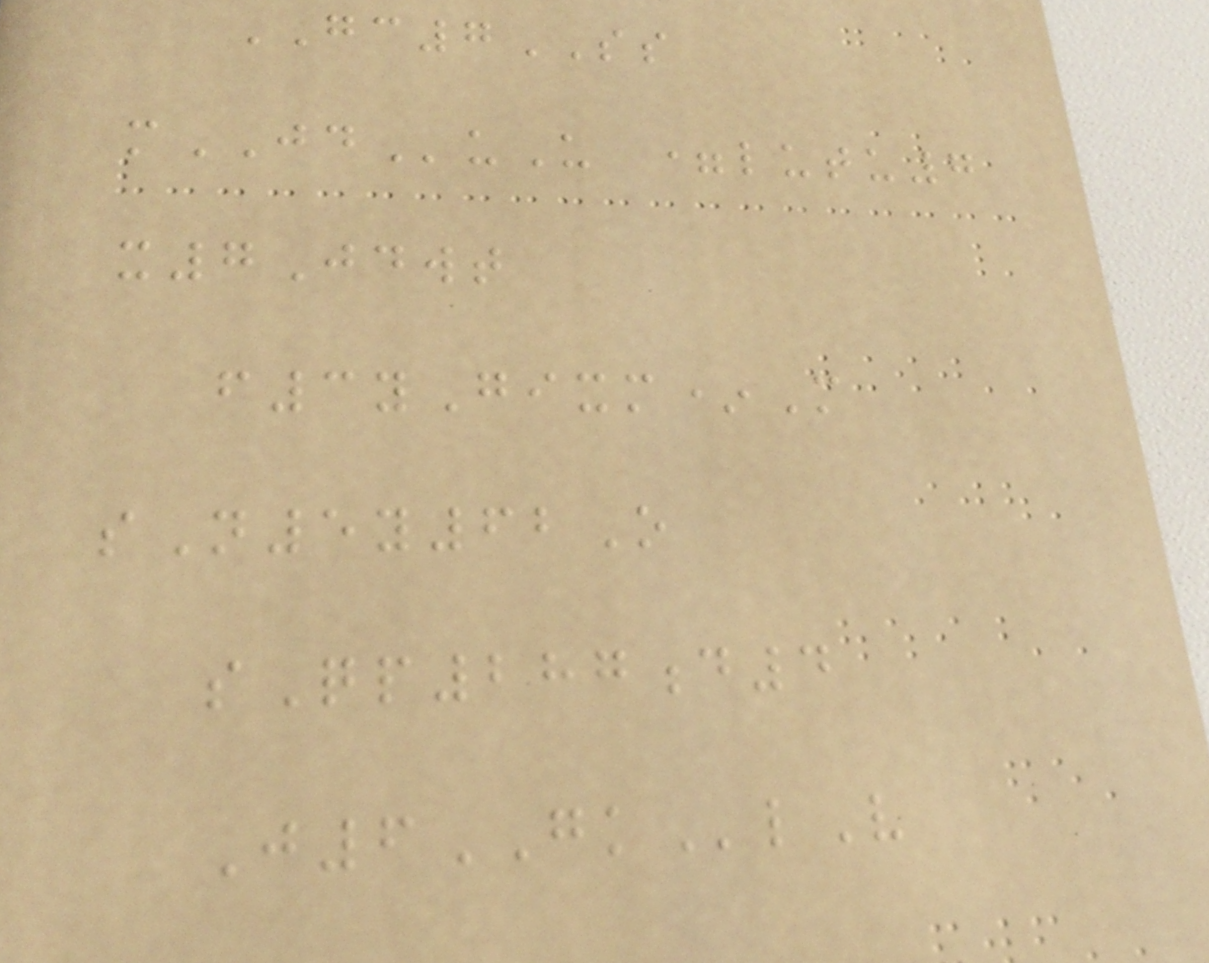GC7SS
mJDuU =lutu7
x7Jdwt
f3yGixm*M
sN5y62O
sQp287d4
J6GKlV
